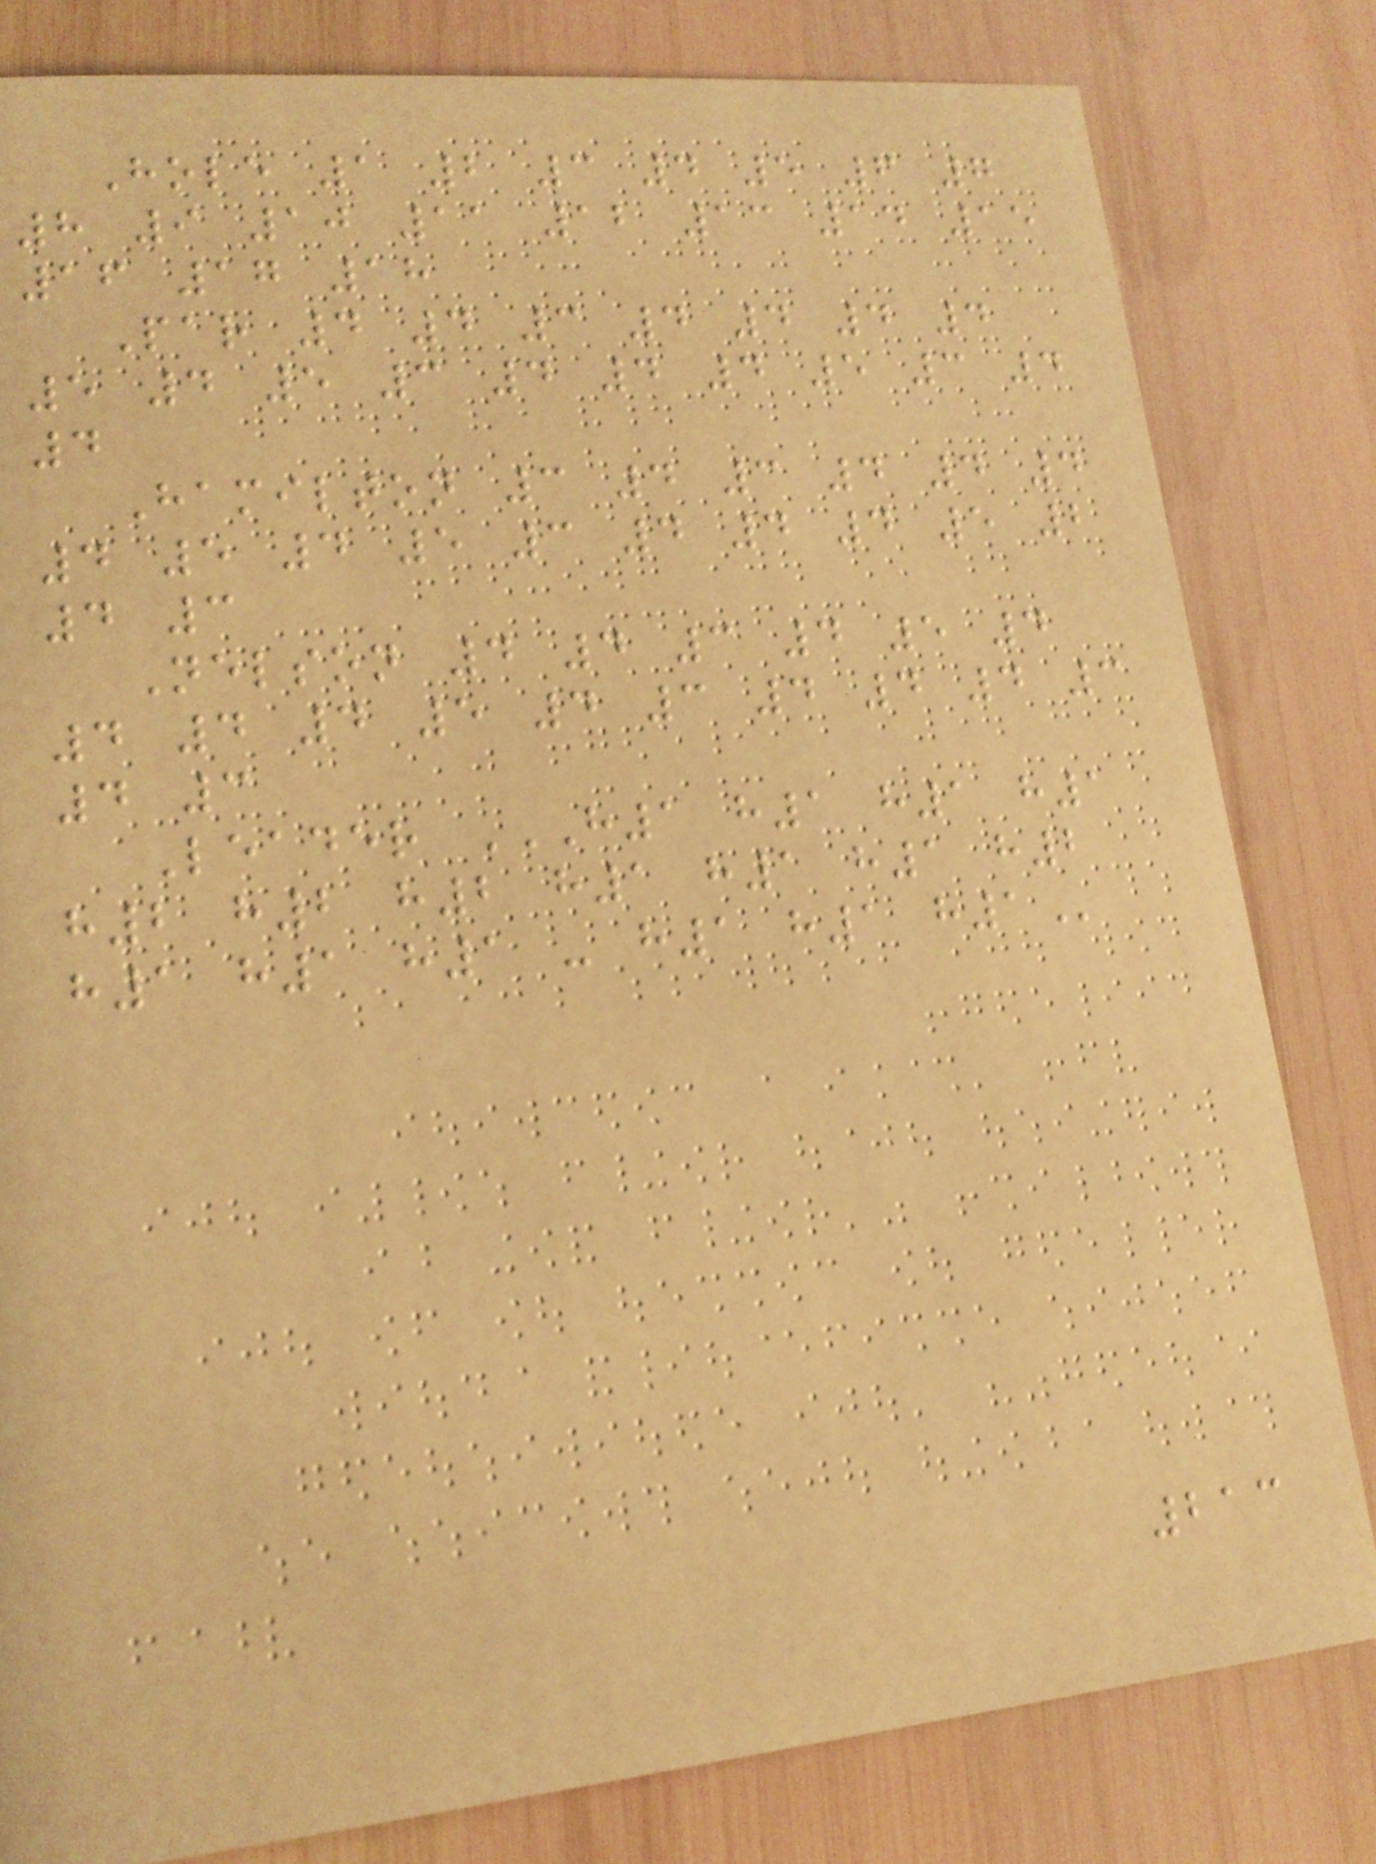Hole 1 2 3 4 5 6 7
8 9 10 11 12 13 14 15
16 17 18
Par 4 4 3 4 4 4 4
5 4 5 3 4 4 4 5 3 4
4
Hamilton 3 4 3 4 4 4
4 5 4 5 3 4 4 4 5 2
4 3
Nelson 4 4 3 4 5 4
4 4 4 5 4 3 4 4 4 3
4 3
Leader H1 H1 H1 H1
H2 H2 H2 H1 H1 H1 H2
H1 H1 H1 - H1 H1 H1
213
